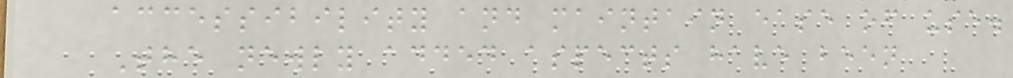accessibility and maintain ease of use.
The newly added aspects have been
